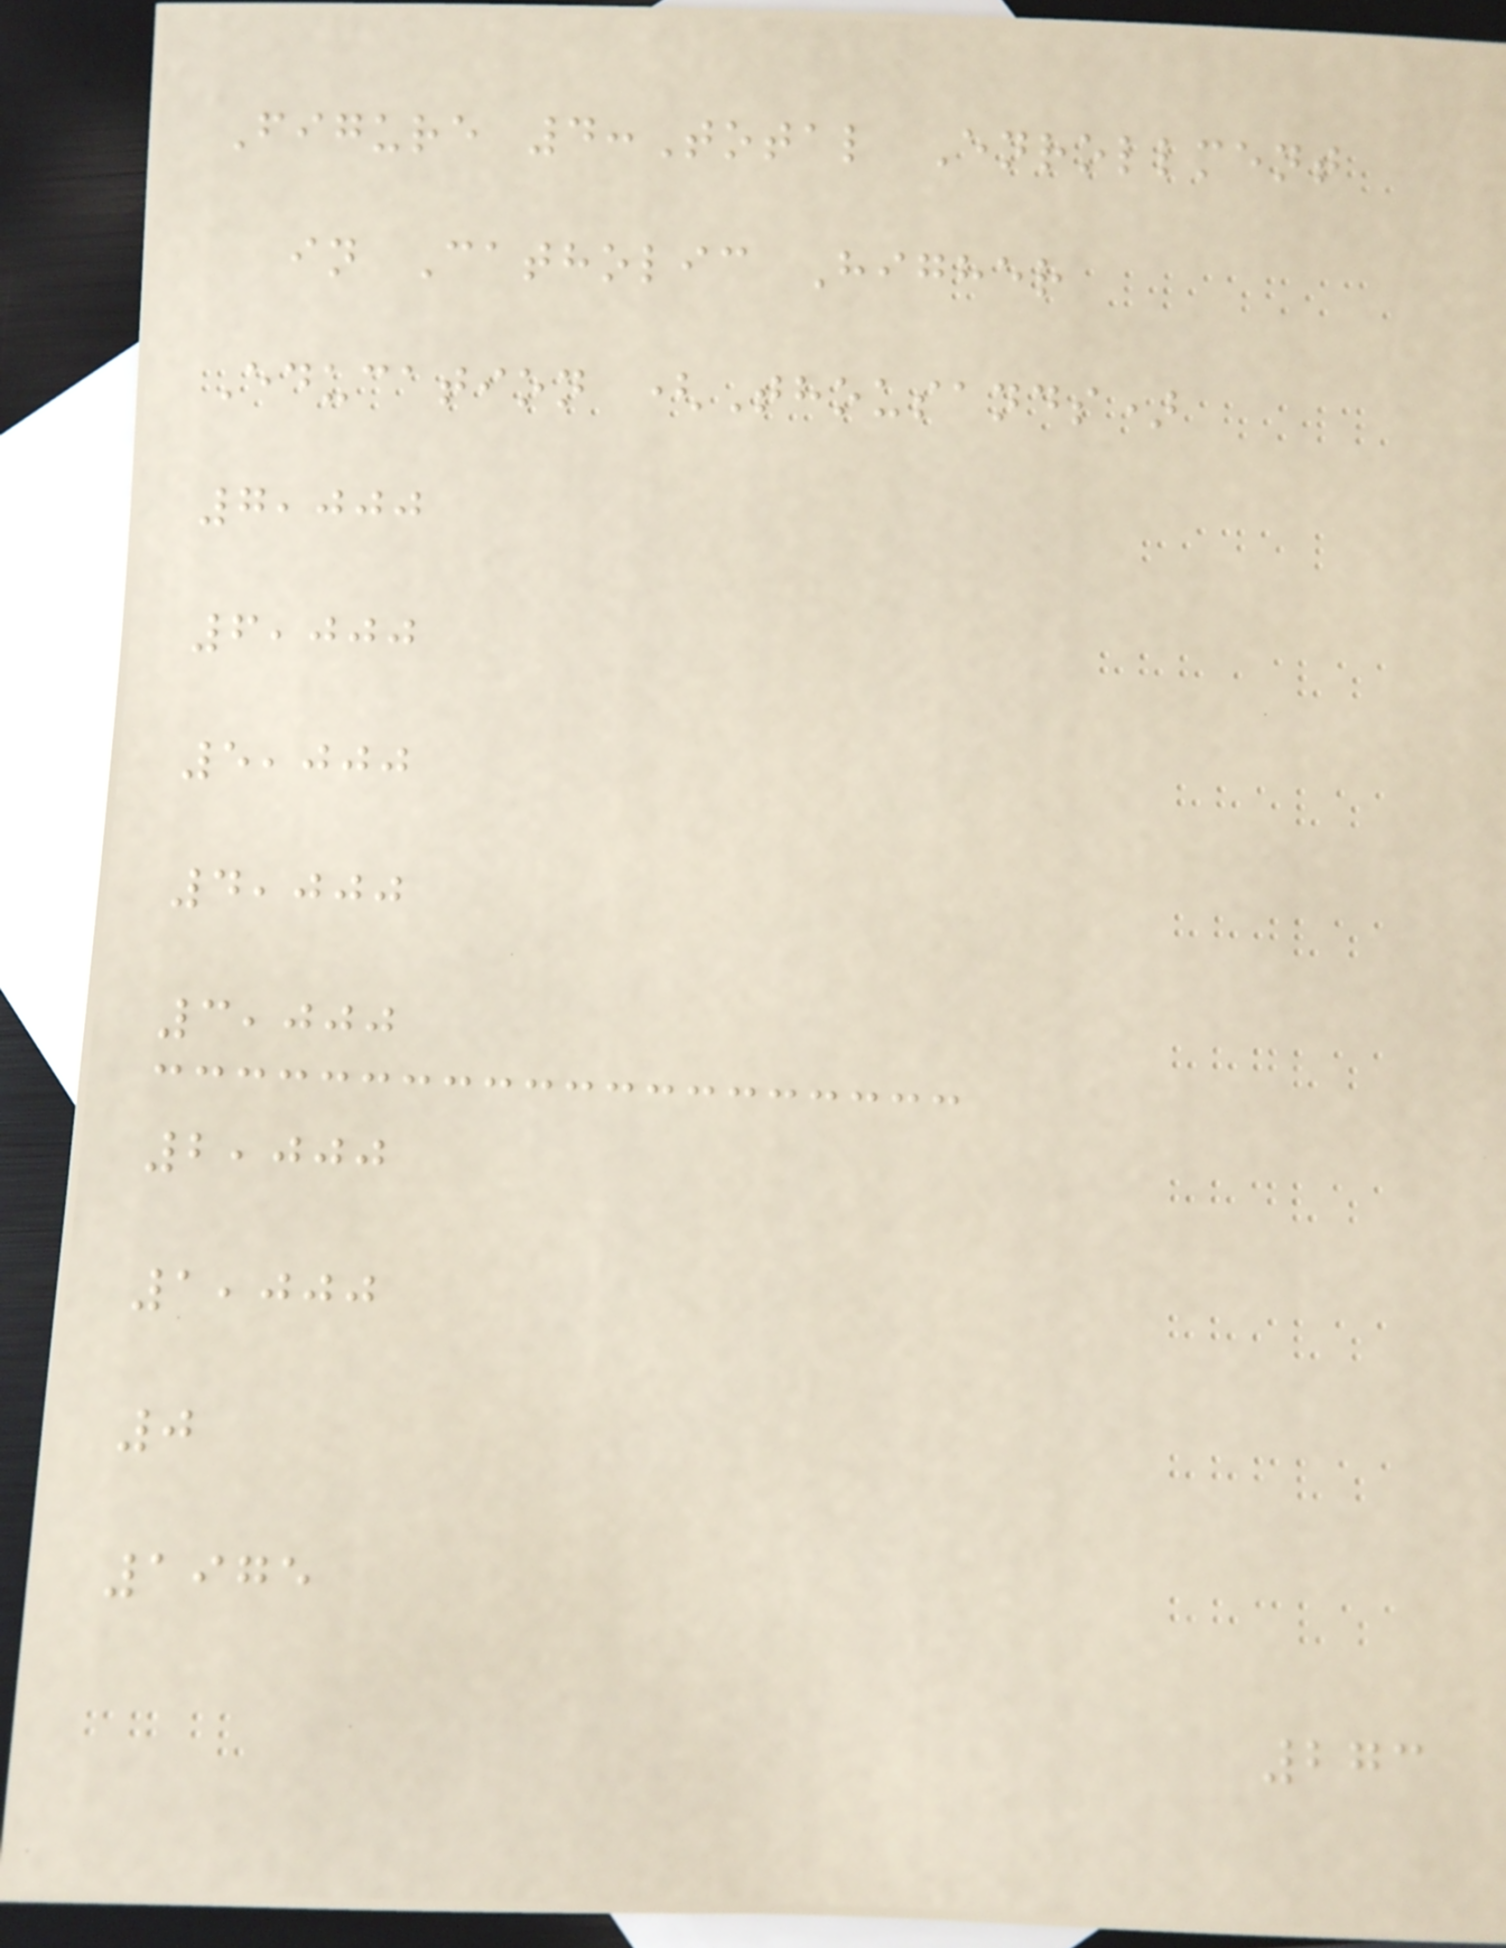Figure 4:Total Enrollment
in Catholic Higher
Education (Thousands)
7,000
6,000
5,000
4,000
3,000
2,000
1,000
0
1975
273
